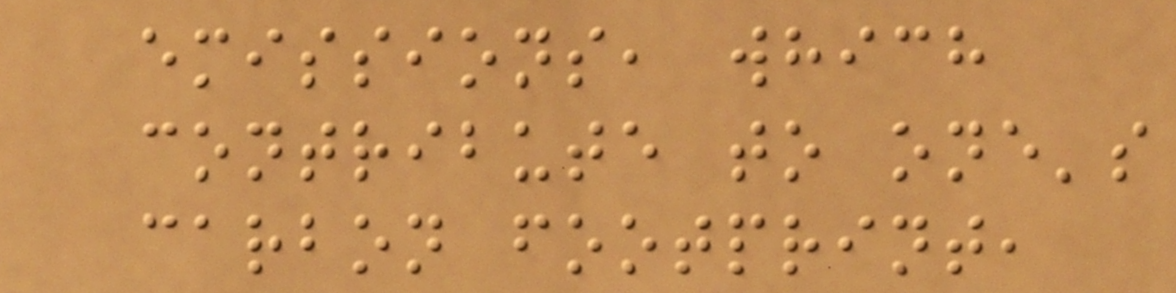emissions, which
contribute to one's
carbon footprint,
